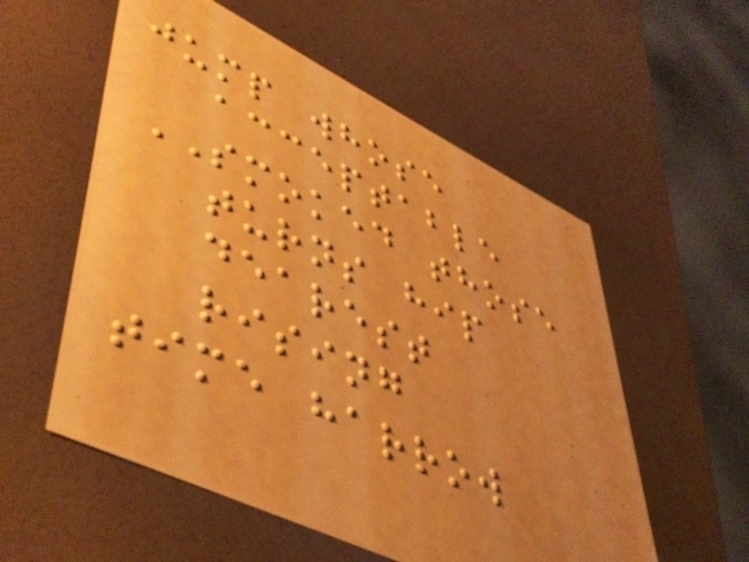jump whose
acceptable
SMOKED those
turns hip
dearest
rising
time harrow
